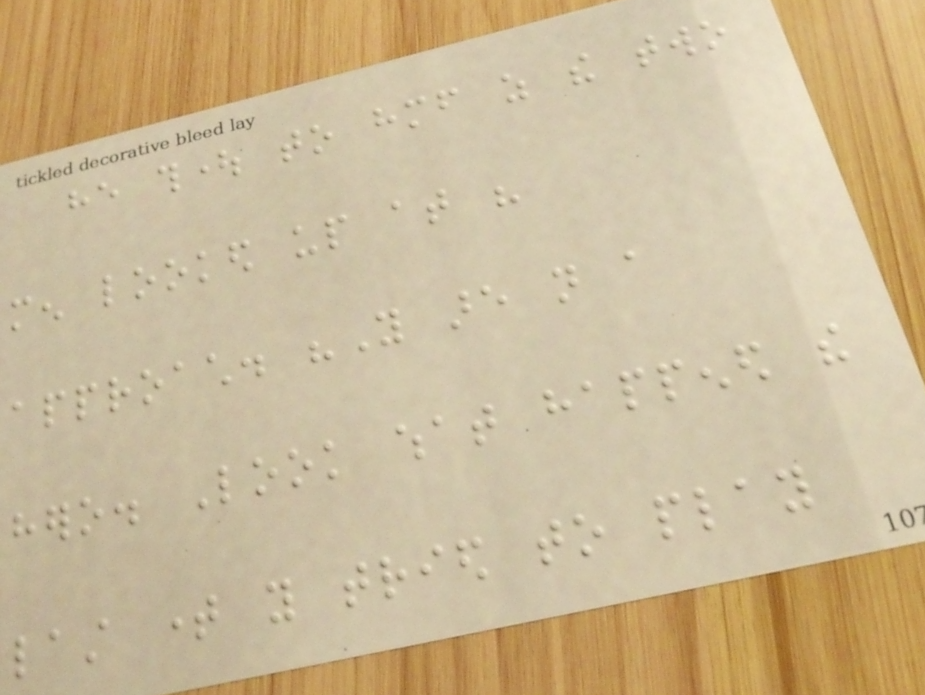he thought to himself as the two
men looked up at his
approach. "You are not a
hero. Look what happened the
last time you tried to play
